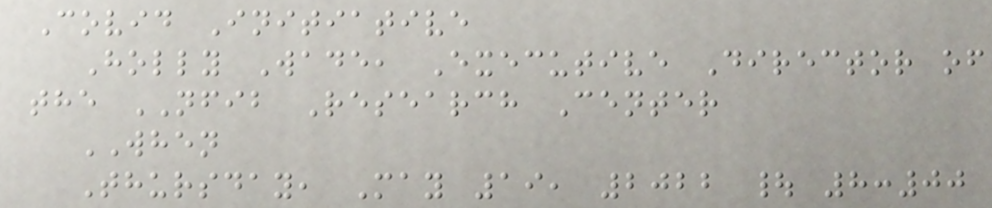Covid Initiative
Holly Wade, Executive Director of
the NFIB Research Center
WHEN
Thursday, May 19, 2022 | 8:00
